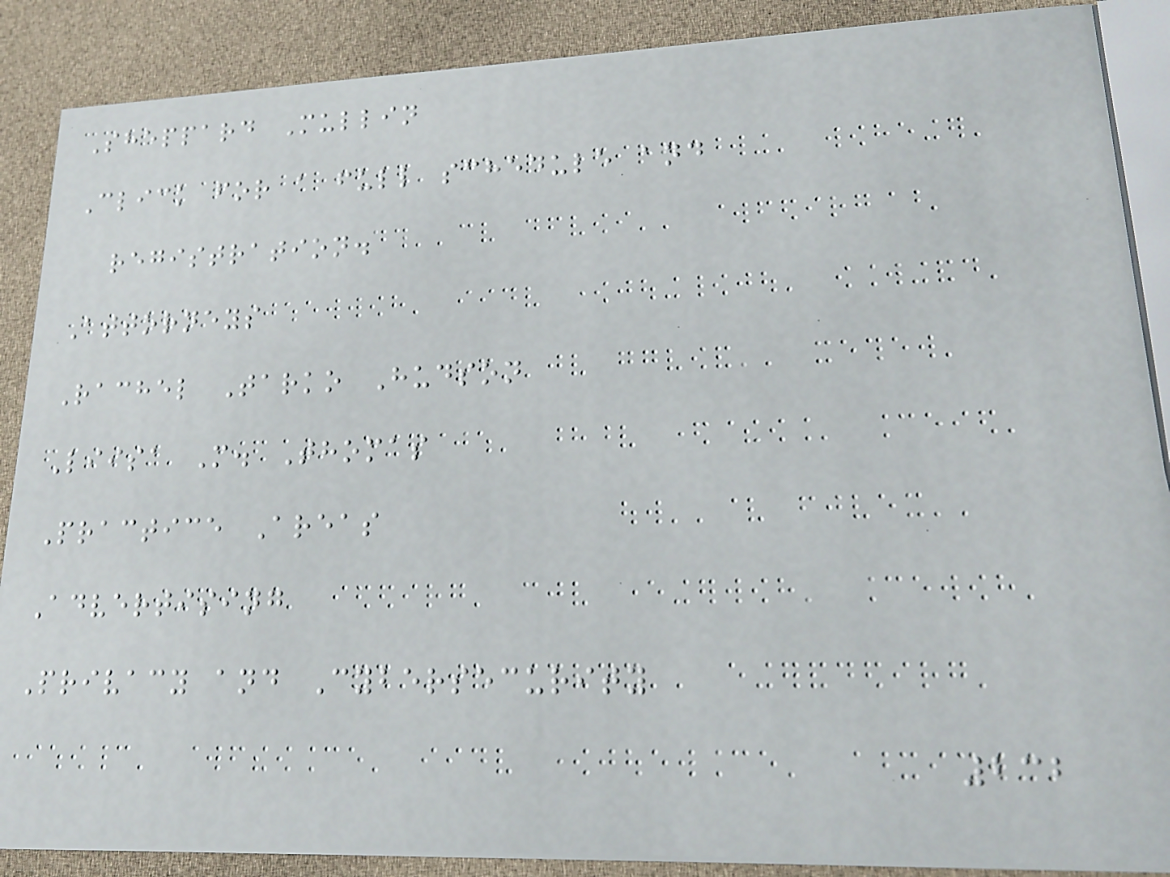Sheppard Mullin
Click for a full schedule and
registration.
Attorneys
Rachel Tarko Hudson
Liisa M. Thomas
Practice Areas
Advertising
Privacy and Cybersecurity
232
